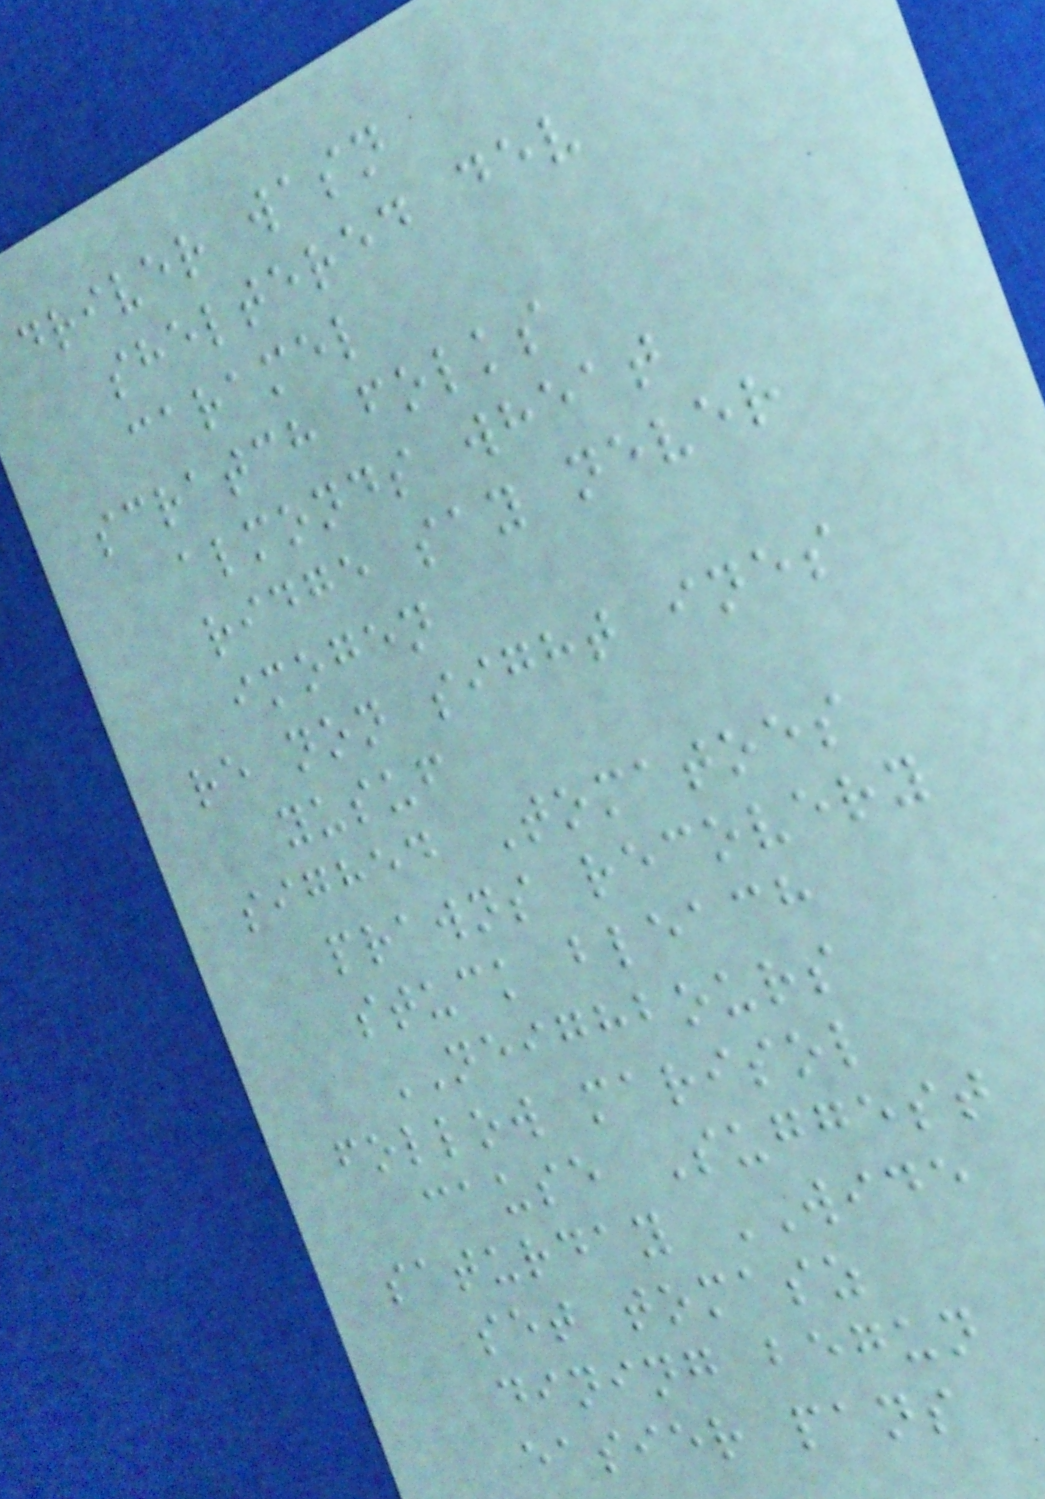driver wasn
sheltered dev
caramel
scratch folks
almonds wheat
ridge say never
imogen
re non sight ines
yusuf
sighed Tomatoes
prawns recovery
stuck bleach
NEIGHBOURS
follow marisol
cause Suggest
saturday WIDE
set tomasz
dining begun
easier pans
